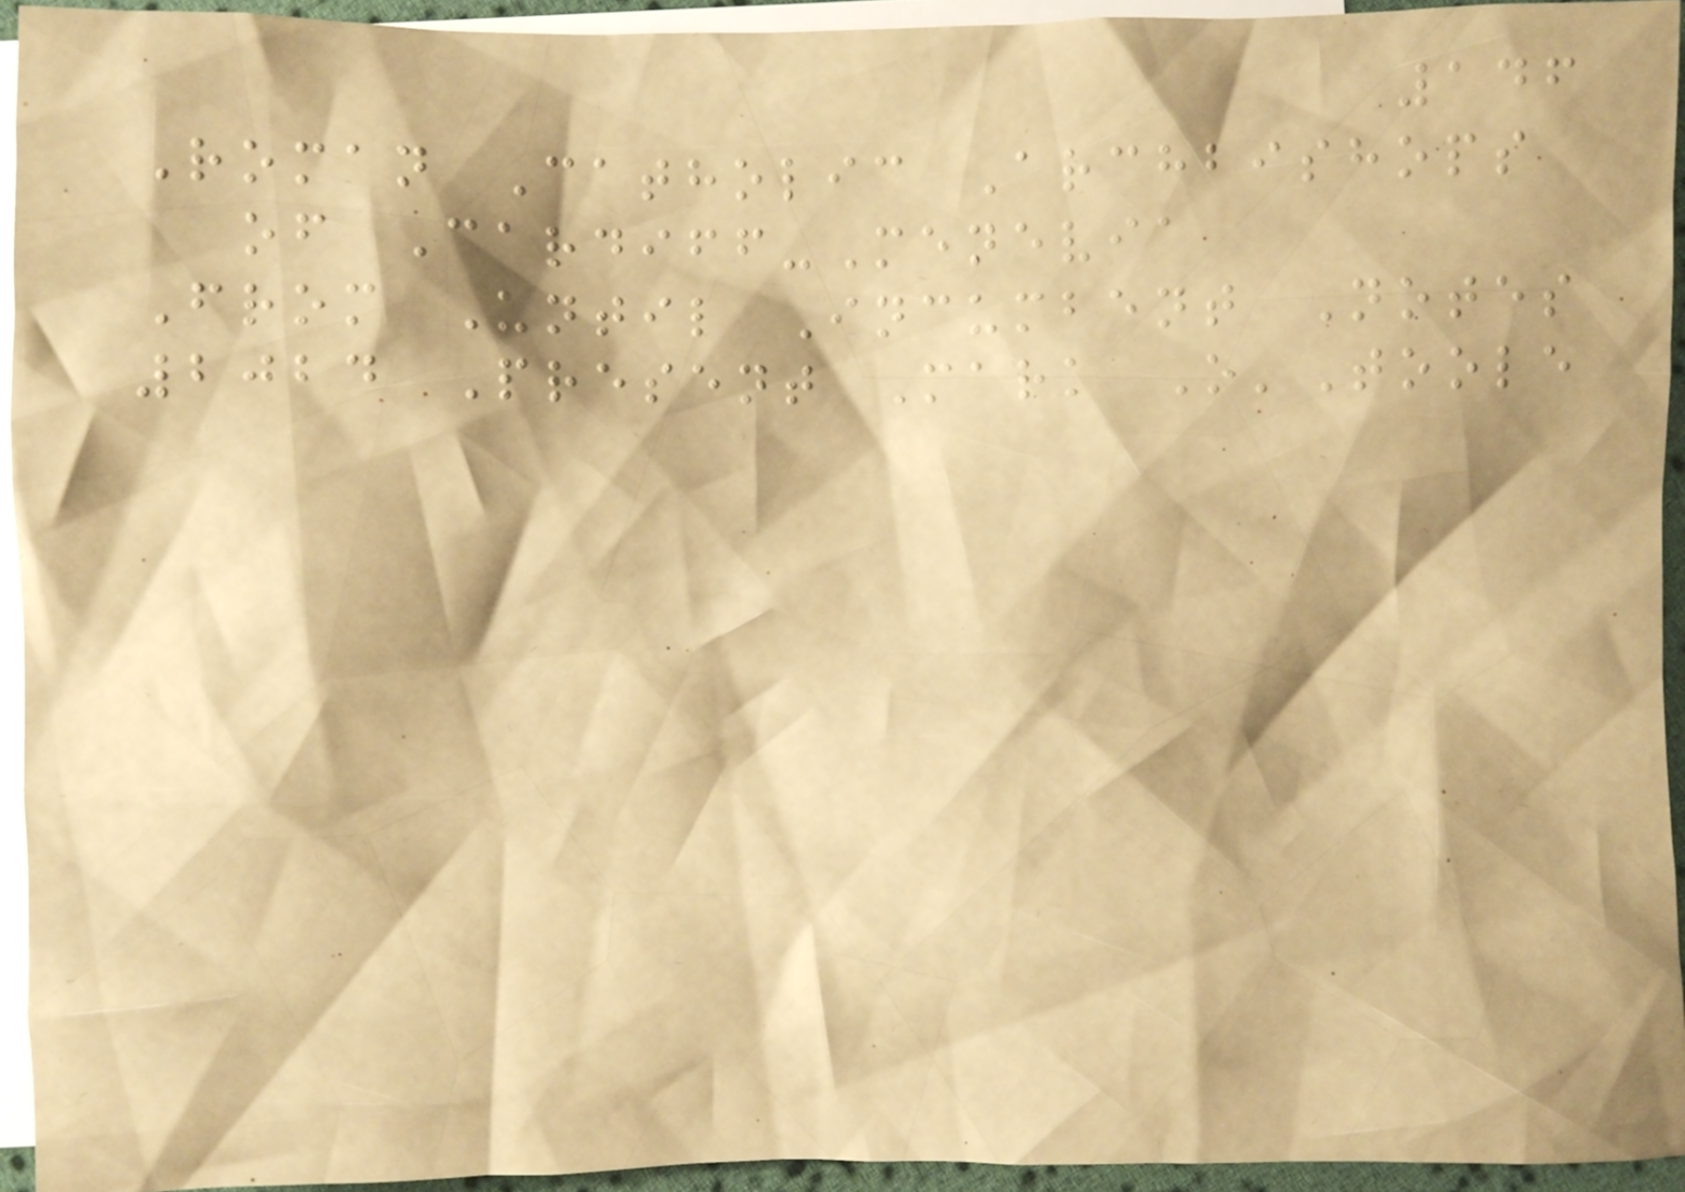146
Roman Catholic Archbishops
of Cardiff-Menevia
From Until Incumbent Notes
2024 Present Mark O'Toole
